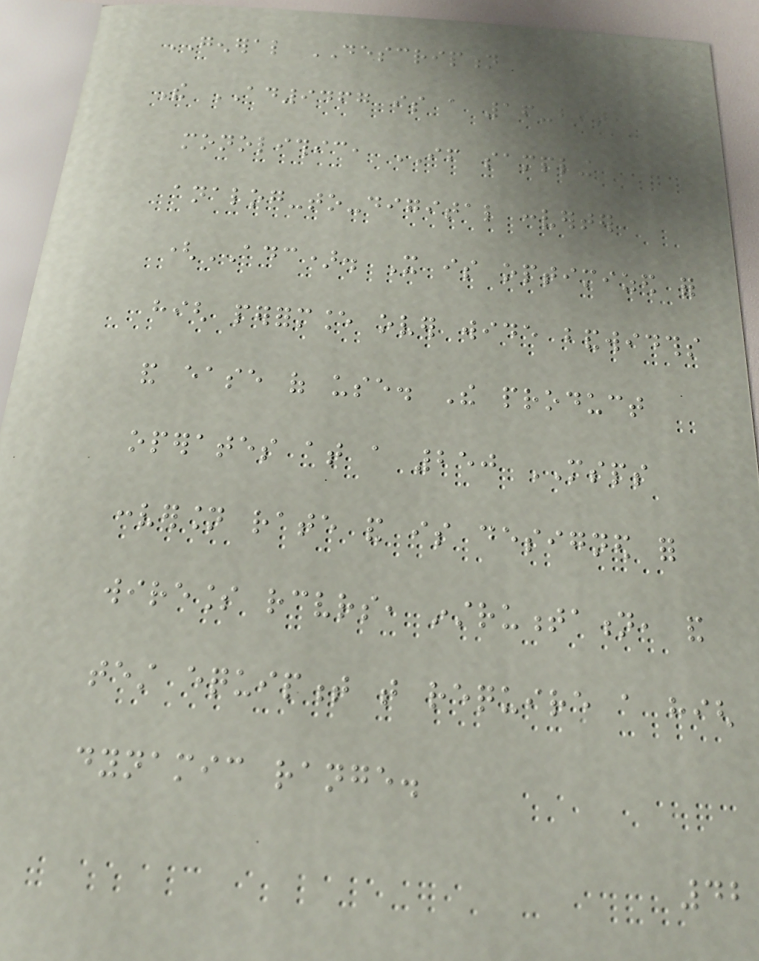GENERAL DESCRIPTION
The AD9467 is a 16-bit,
monolithic, IF sampling
analog-to-digital converter
(ADC). It is optimized for
high performance over wide bandwidths
and ease of use. The product
operates at a 250 MSPS
conversion rate and is designed for
wireless receivers, instrumentation, and
test equipment that require a high
dynamic range.
42
